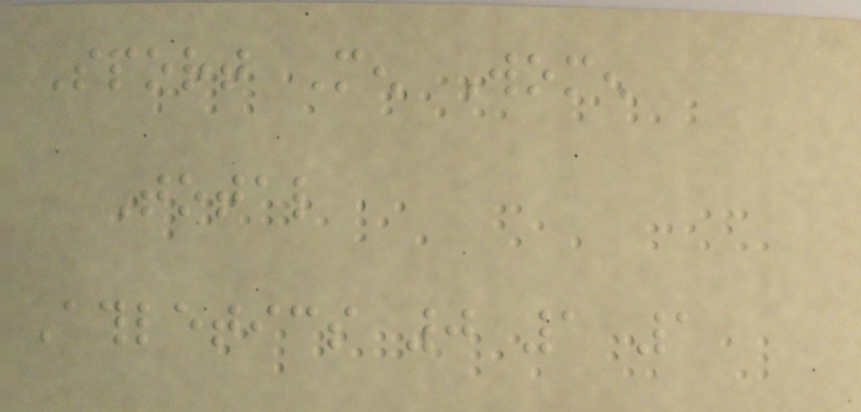Sport Men Women
Total
Athletics 0 1 1
